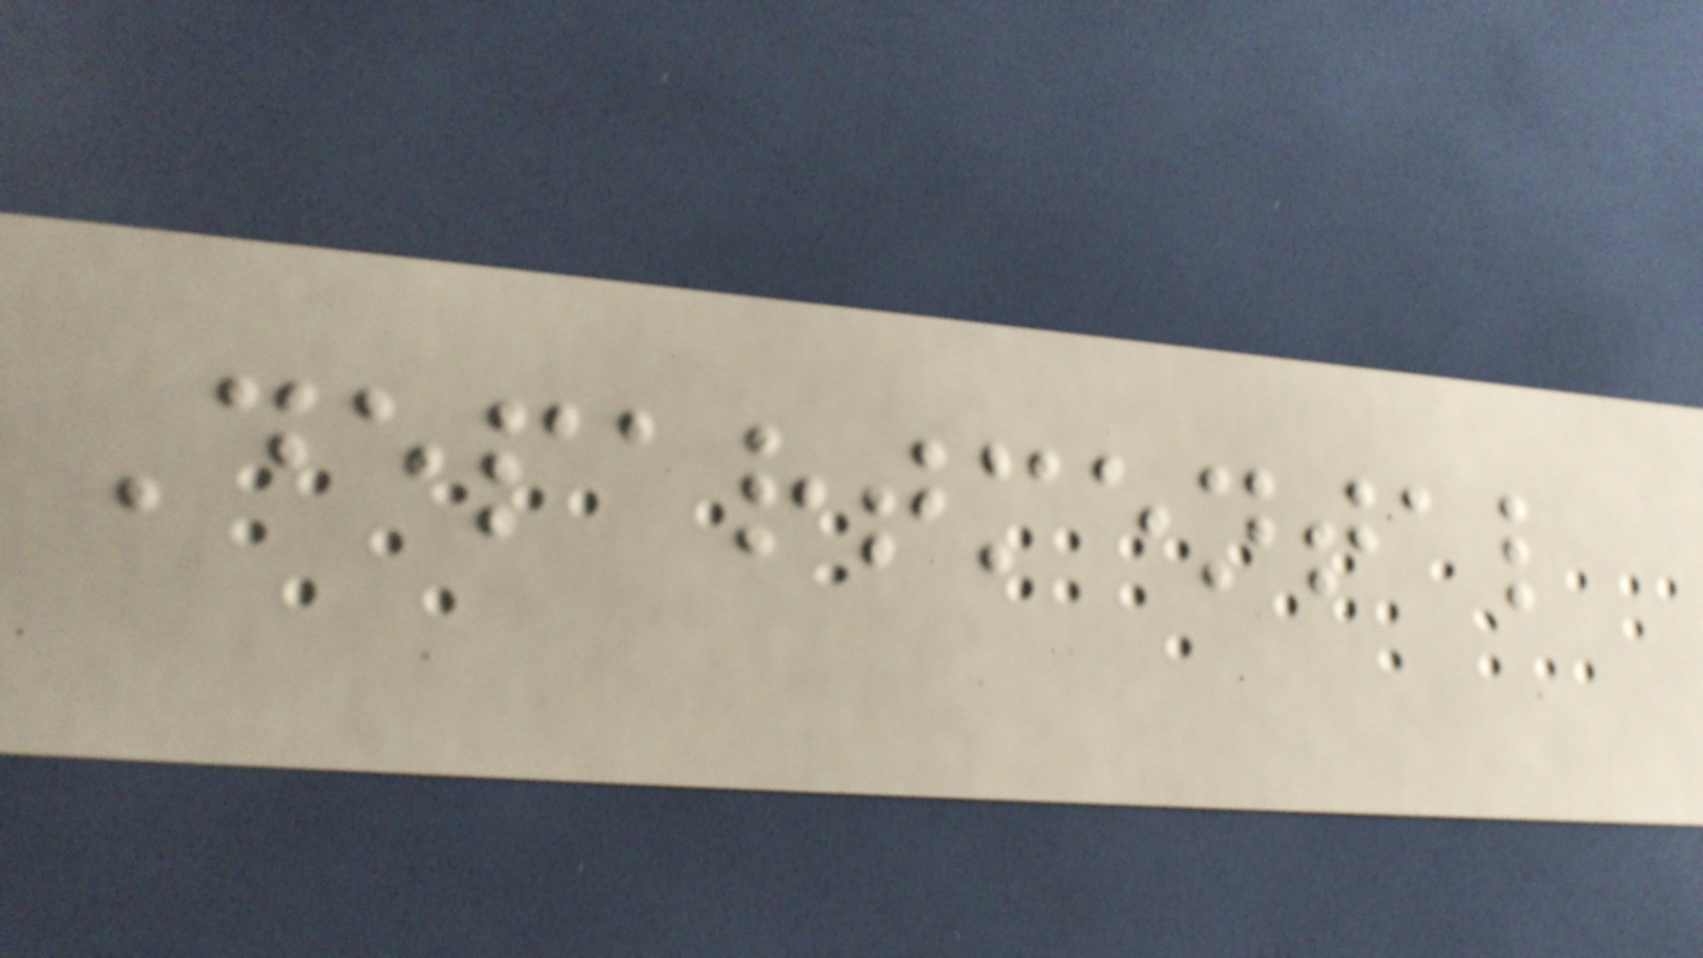Departmental
